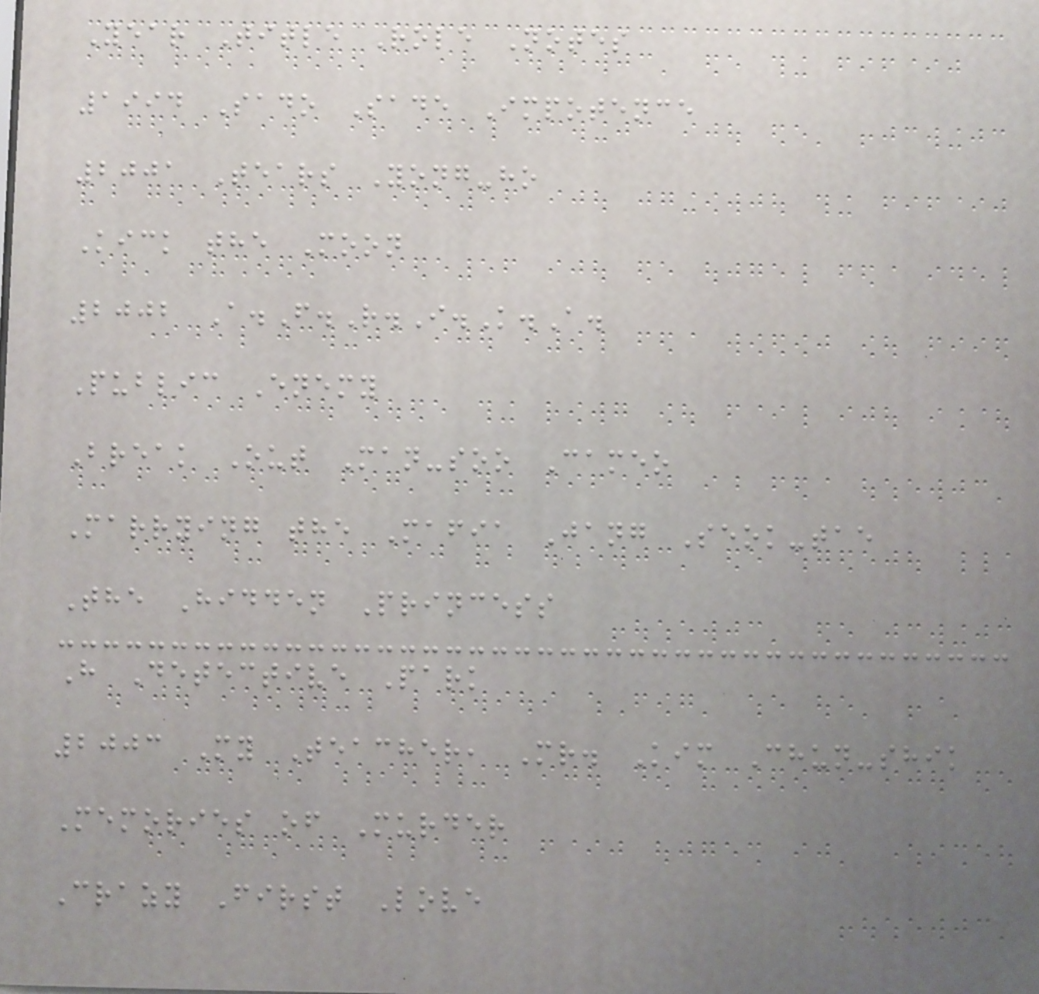Year Title Role Notes
1994 Sado Sade Impotence
2001 Tears Yong-ho
Kick the Moon
2002 A.F.R.I.K.A.
Public Enemy
Break Out Man-soo Cameo
Marrying the Mafia Jang Seok-tae
The Hidden Princess
H Detective Park
2003 My Teacher, Mr. Kim Chun-shik
Memories of Murder
Crazy First Love
